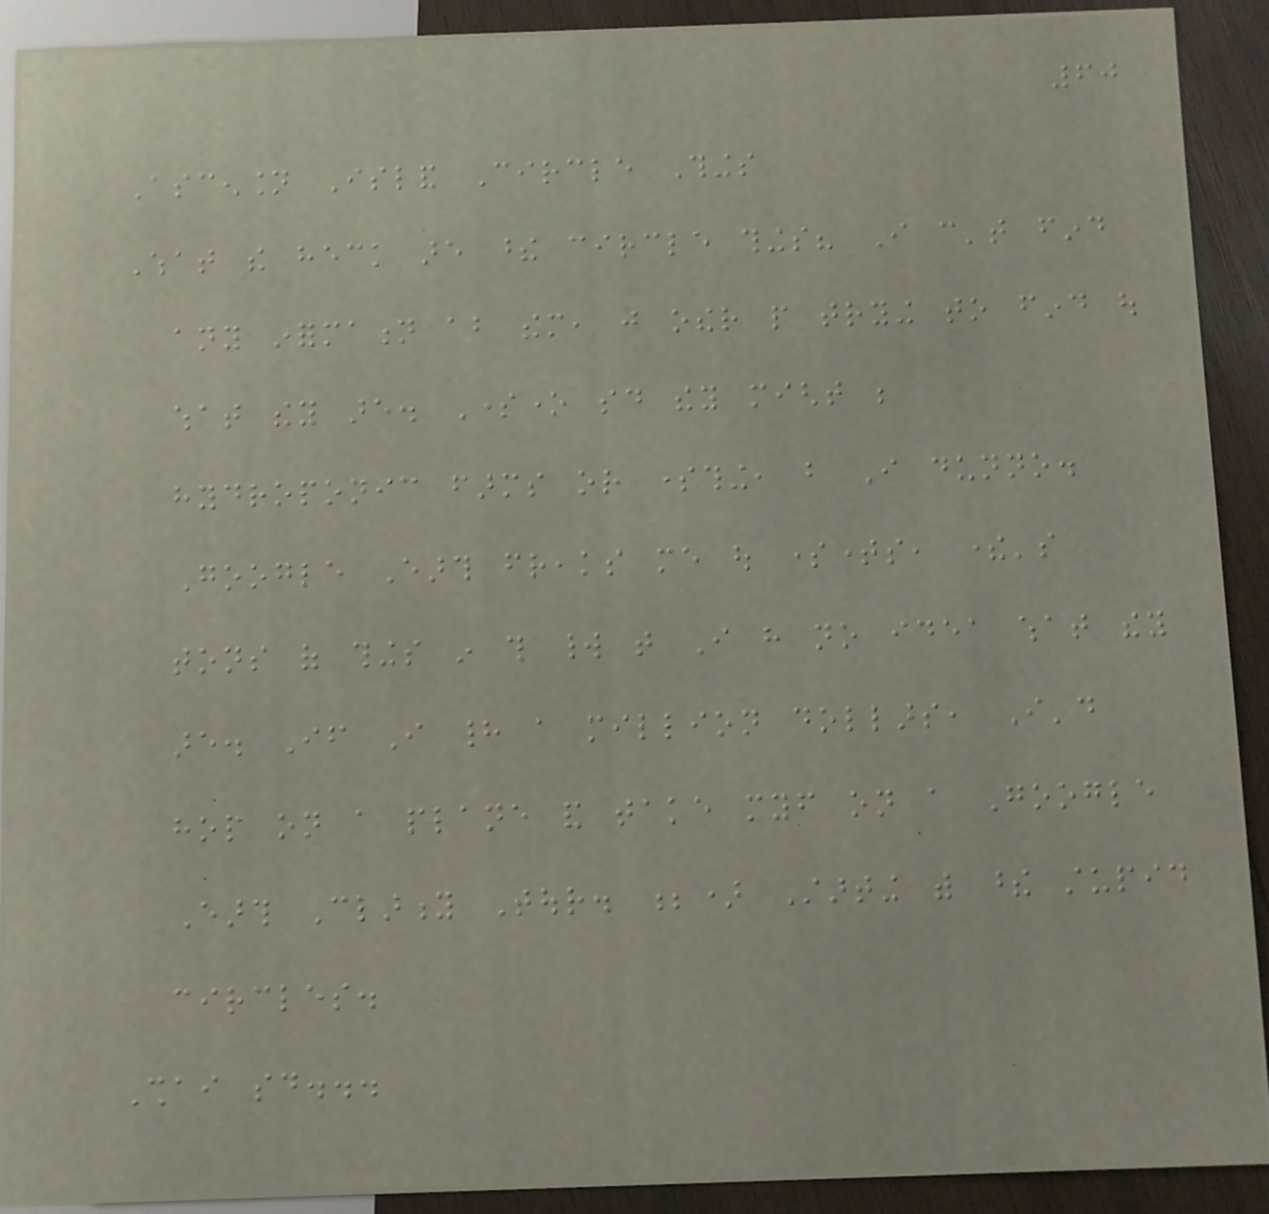60
Ascension Island Circle Things
What the heck are these circle things? I can't find
any information about them, just other people trying to find out
what they are. Someone said they might be
hydroponic farms or something, but I dunno.
Google Earth freaks me out sometimes, there's
tons of things in this world that I have no idea what they
are. If I had a million dollars, I'd
hop on a plane and take myself on a Google
Earth Clarity Tour. ;) Starting with these stupid
circles.
Shai said...
